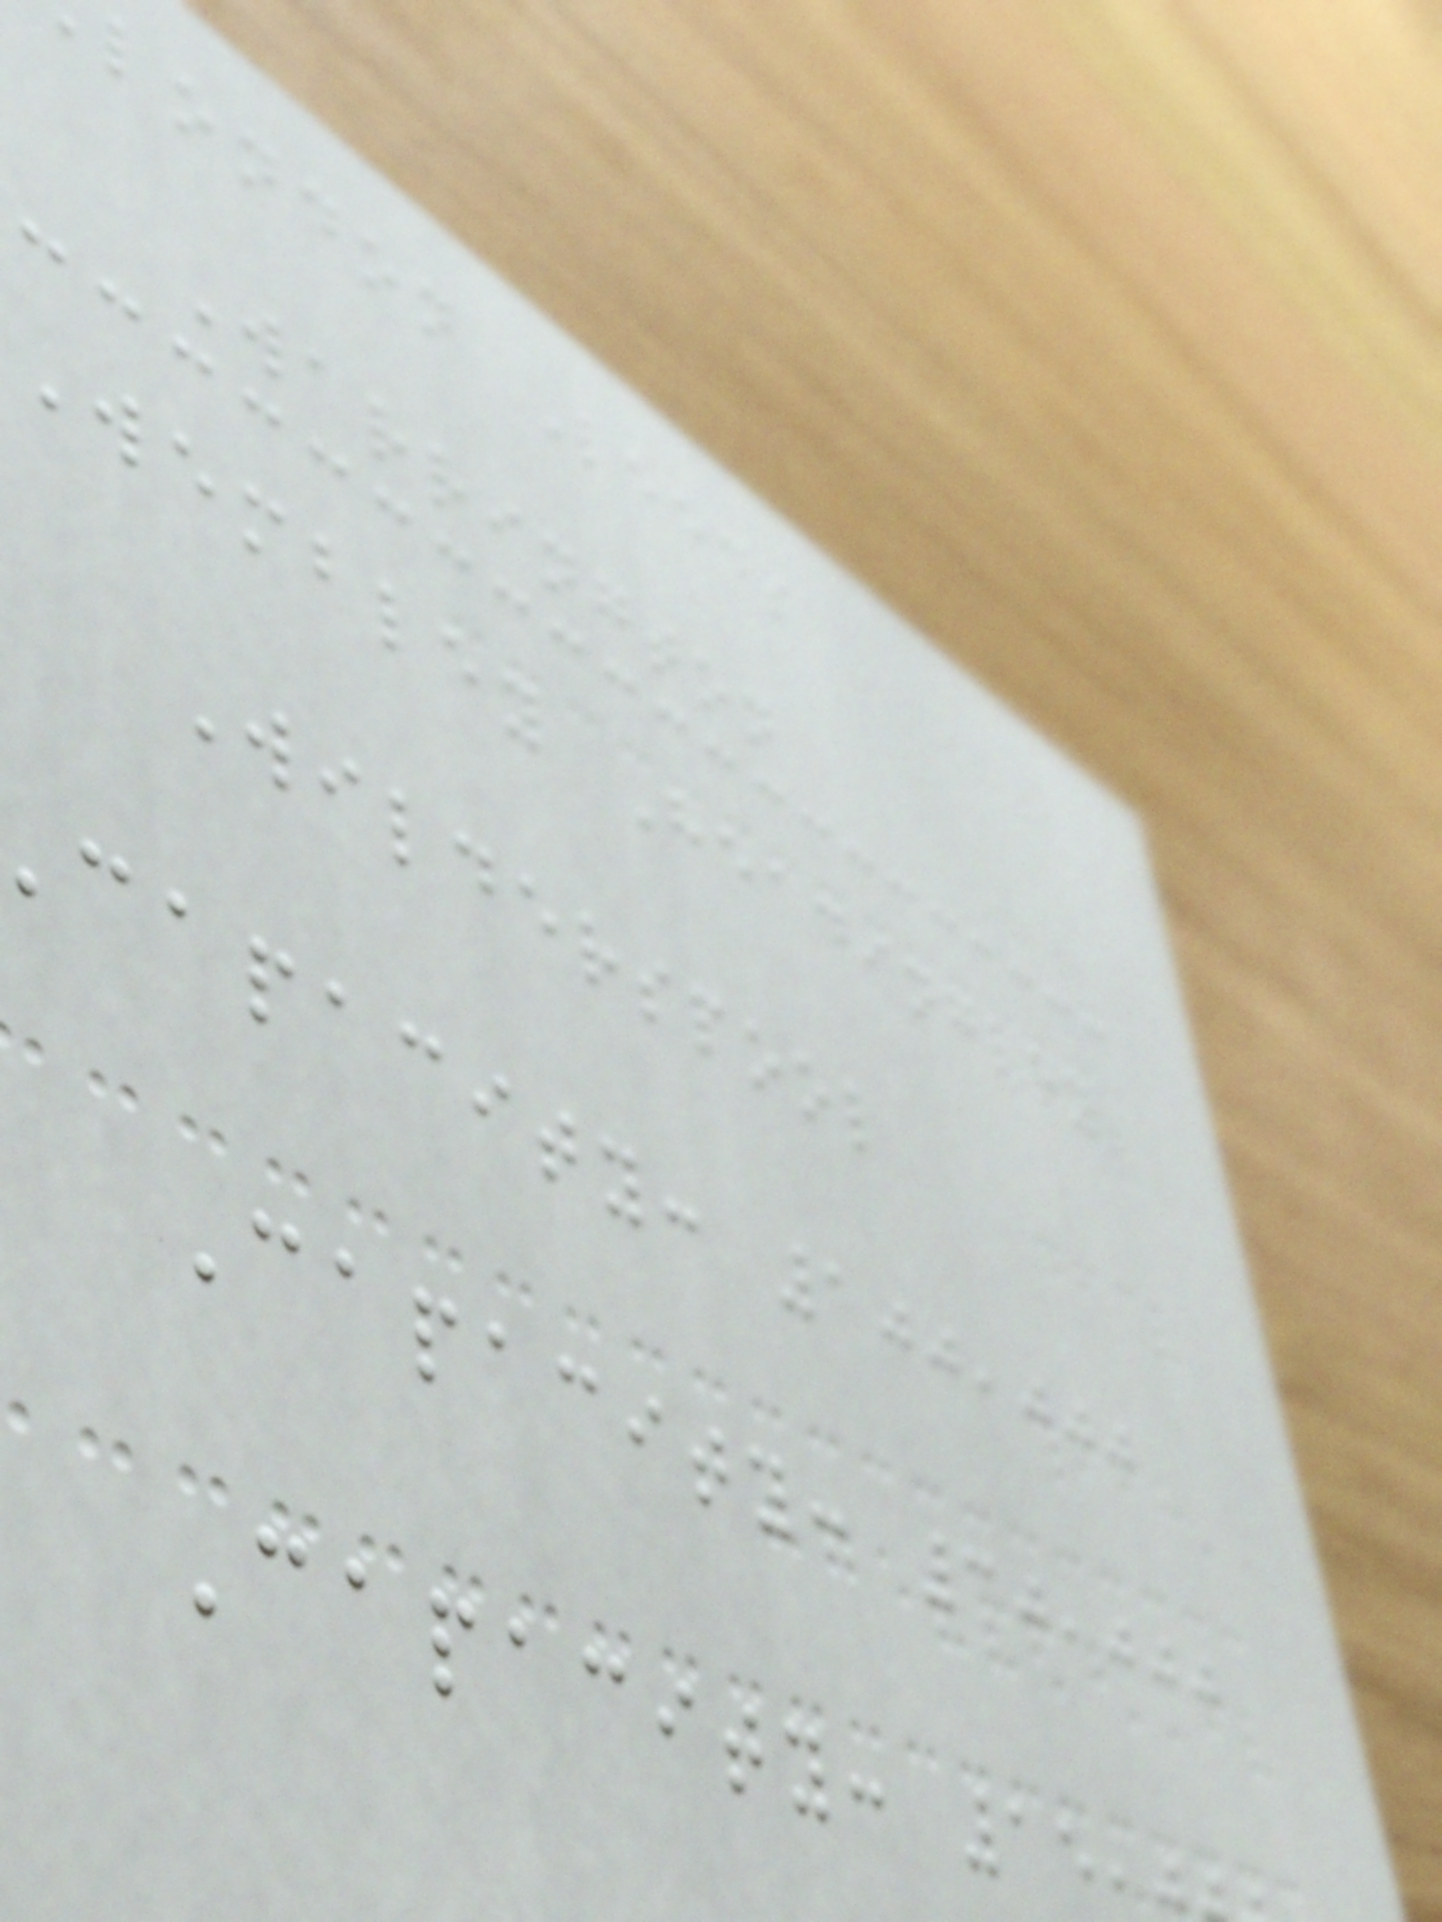london Leeds
Warrington
Wembley Headingley
Wilderspool
capacity: 100,000
Capacity: 30,000
Capacity: 15,
